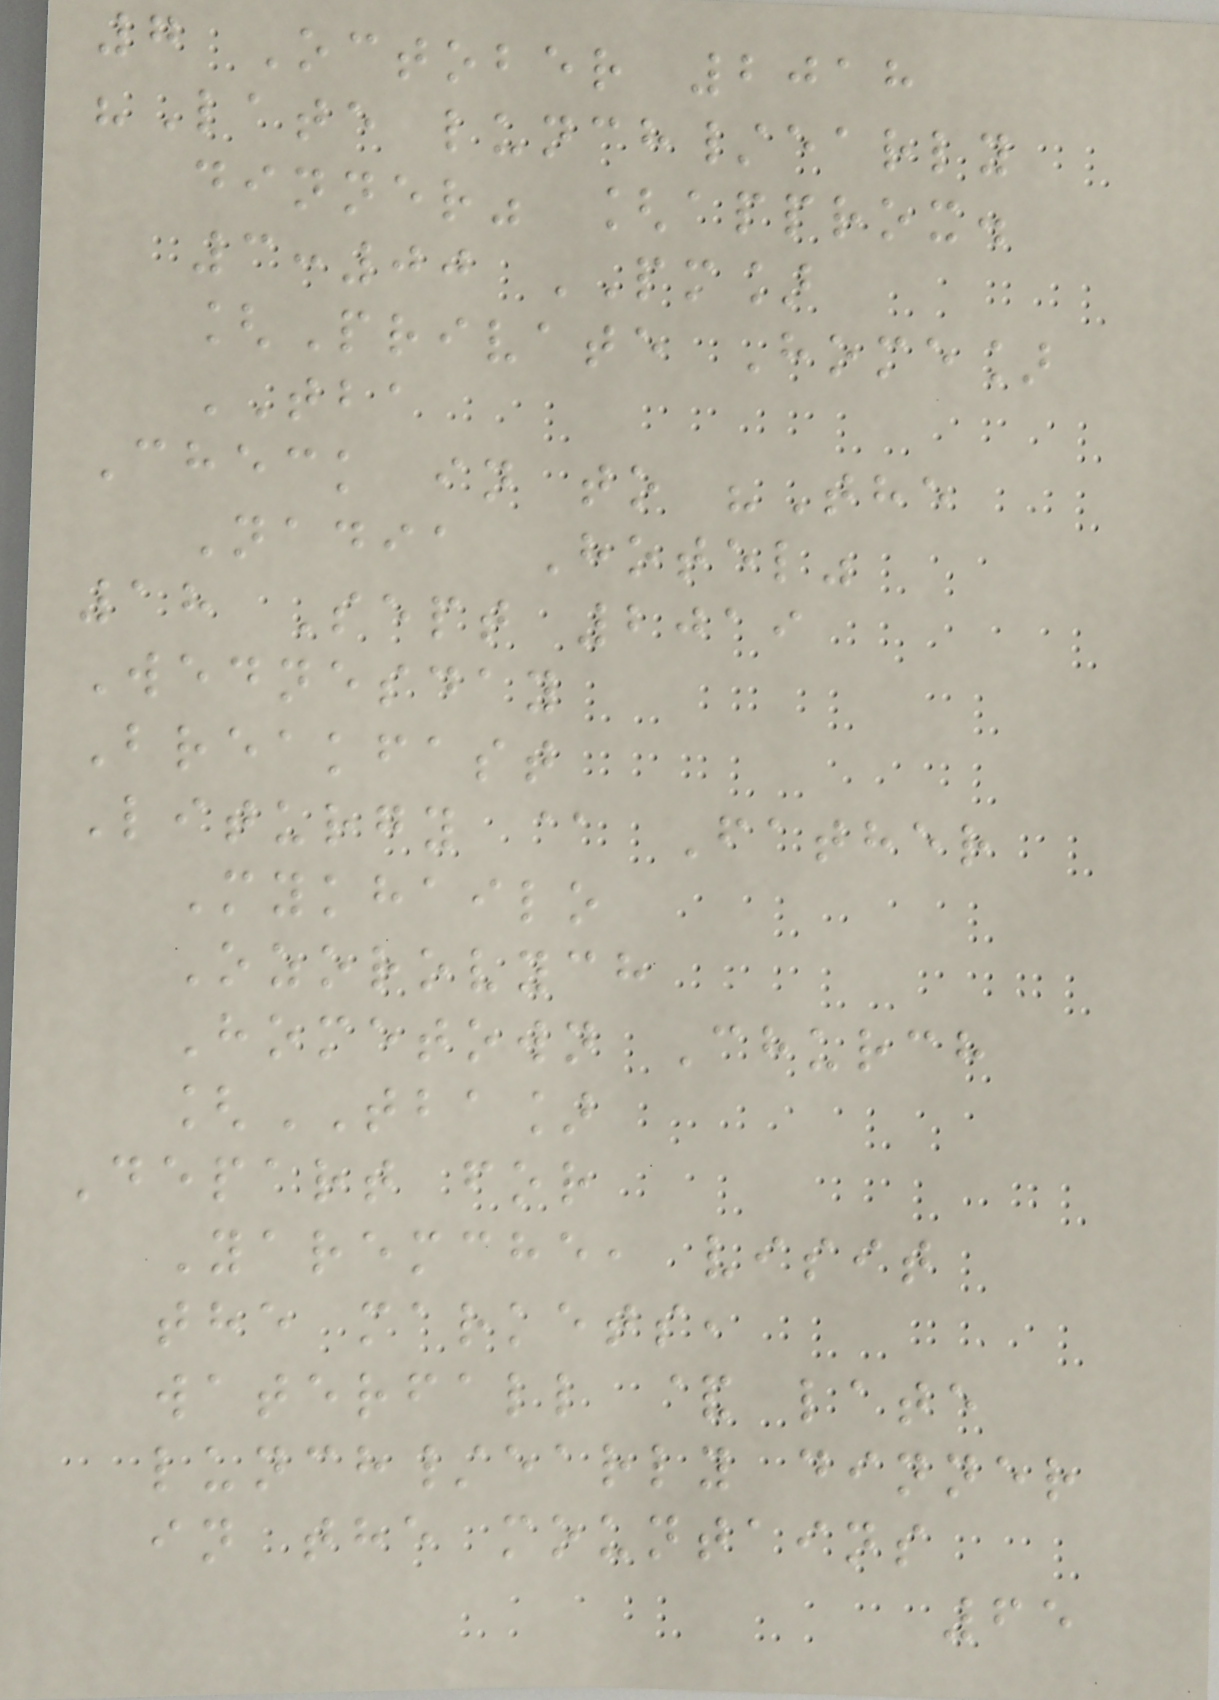7 October 2018
"Late lunch/early
dinner" [approx.
3:00 PM]
[Private Home]
TBA
Check in to "The
Nadia Hotel"
18 Sept 2019
Wednesday
Breakfast
Liturgy @ Father
Mykhailo
Ozorovych
Hometown Church
[TBA]
Depart for
Yaremche, visit
the markets,
waterfall & late
lunch/early dinner
in the mountains
65
